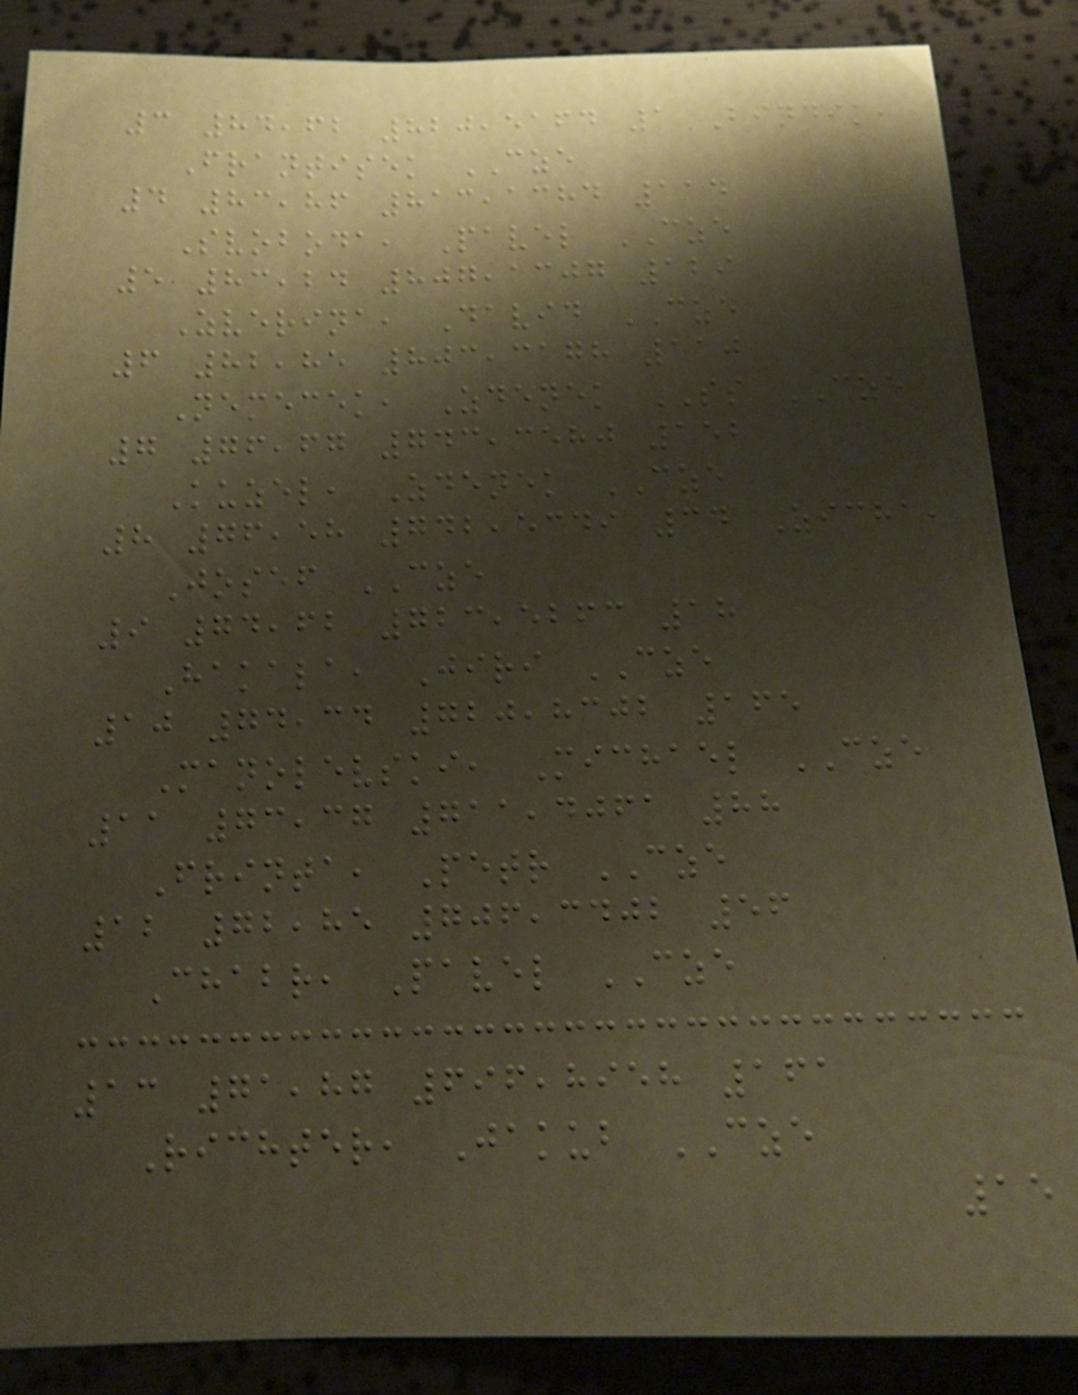3 84,62 820,5164 1 Bindik,
Frantisek CZE
4 83,86 813,1384 114
Svoboda, Pavel CZE
5 83,24 807,1307 129
Zverina, David CZE
6 82,85 803,3178 110
Nemecek, Zdenek SS CZE
7 76,67 743,3580 152
Kuzel, Zdenek CZE
8 76,58 742,5349 34 Zicha,
Josef CZE
9 74,62 723,5263 18
Hakala, Jiri CZE
10 74,34 720,8302 165
Manolevski, Michael CZE
11 73,37 711,4061 88
Frinta, Petr CZE
12 72,85 706,3402 56
Chabr, Pavel CZE
13 71,87 696,8958 161
Richter, Jakub CZE
15
